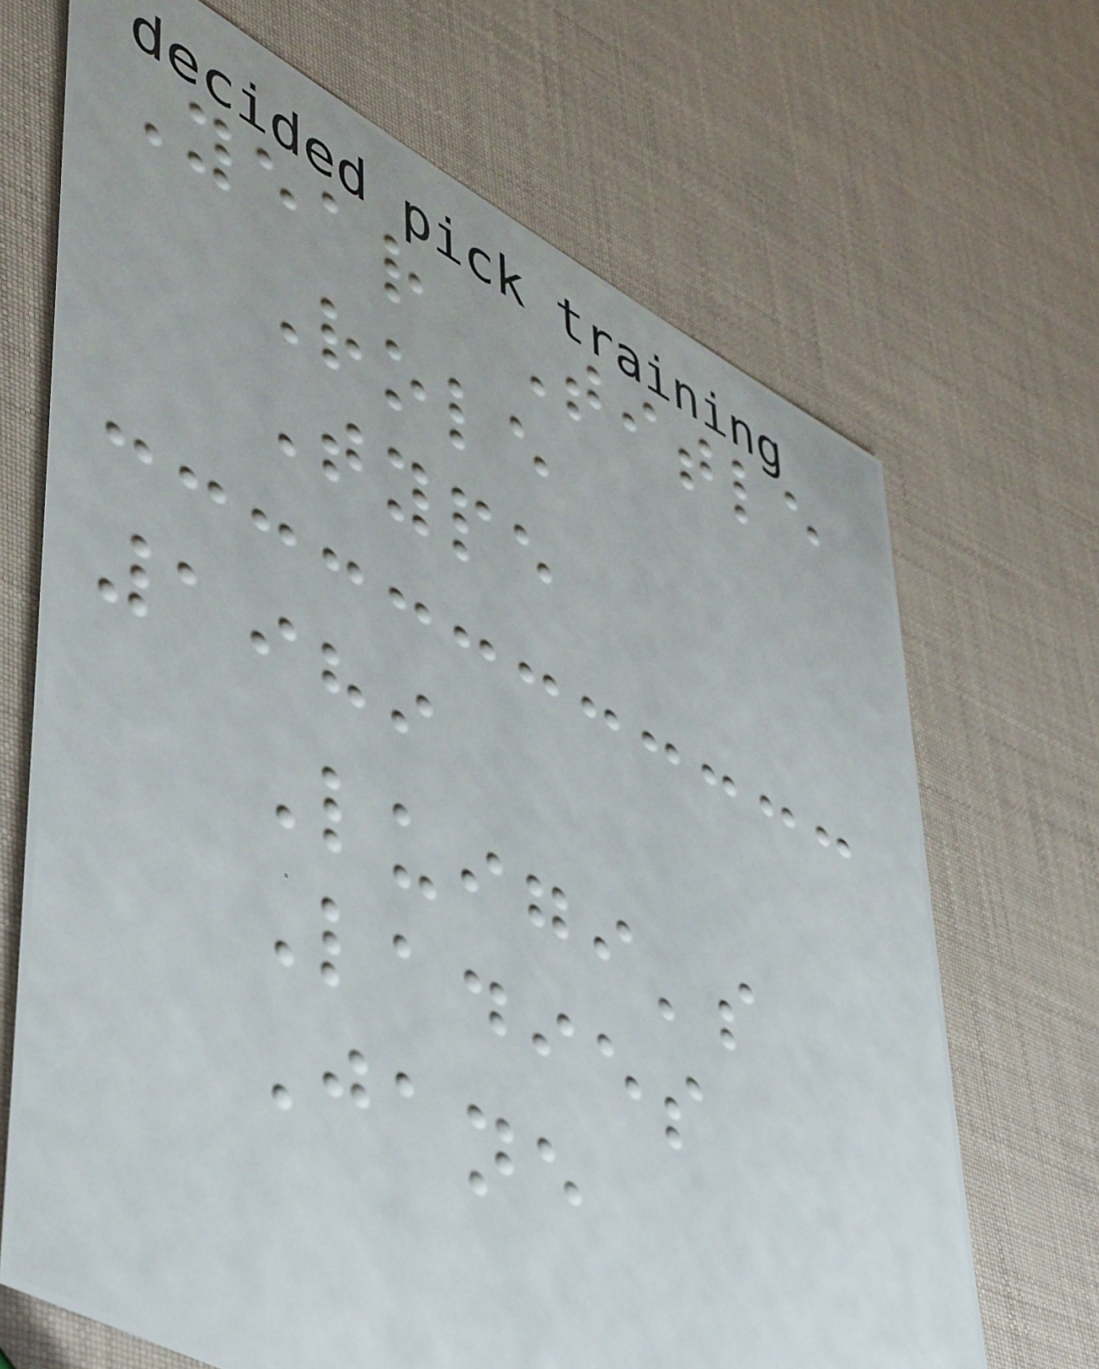Year Title
Role
Type
1989
Luigi's
Ladies
Jane
